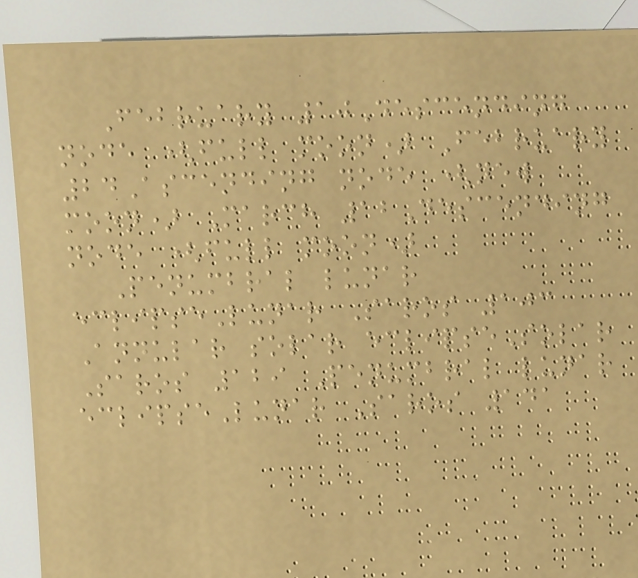February 10Descending
node (full moon) February
24Ascending node (new
moon) March 12Descending
node (full moon)
Penumbral lunar
eclipseLunar Saros 103
Annular solar eclipseSolar
Saros 129 Penumbral lunar
eclipseLunar Saros 141
